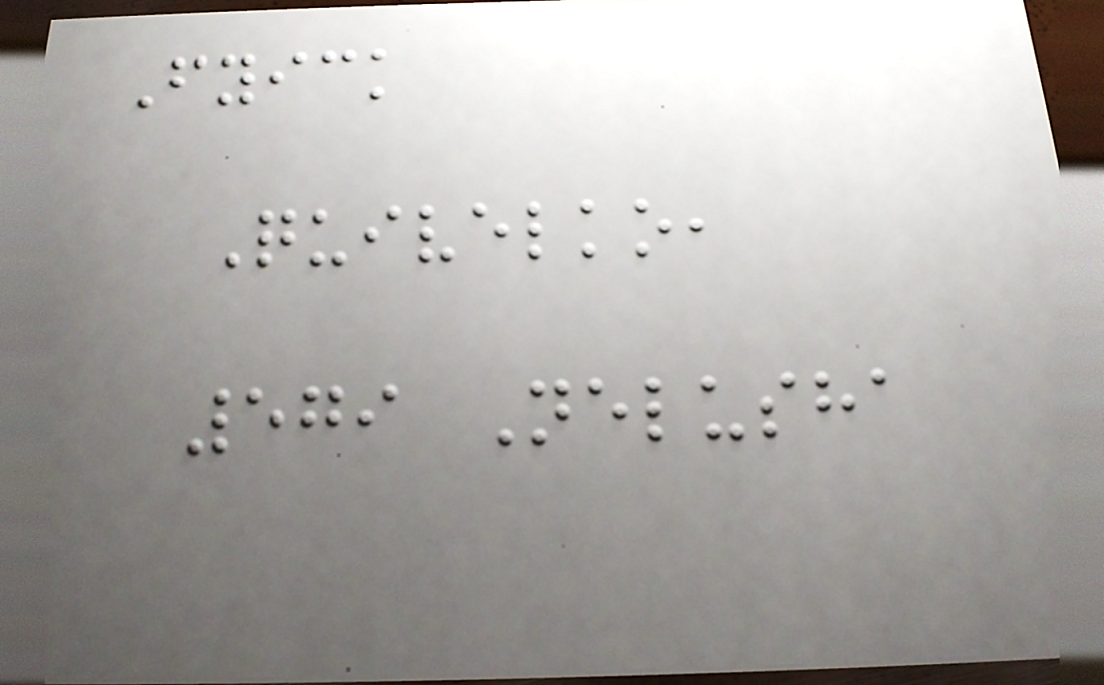Fyick
Quivelko,
579 Nelusha
